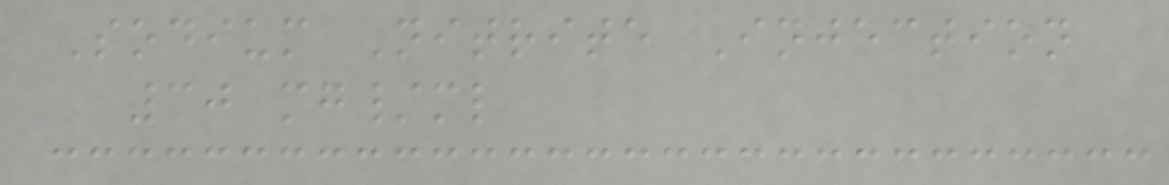Sodium Nitrite Injection
30 mg/ml
